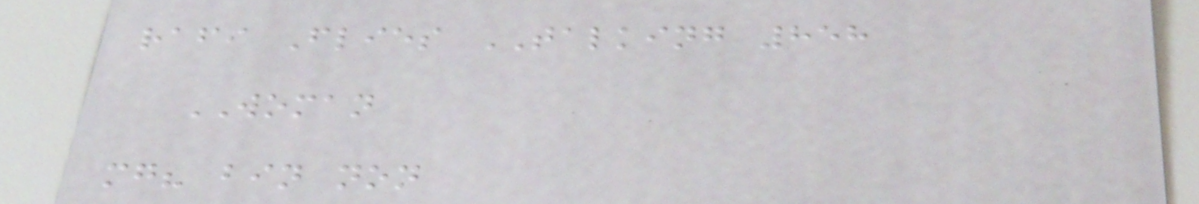rafi Flies TALKING 858
WOMAN
mg? bin non
